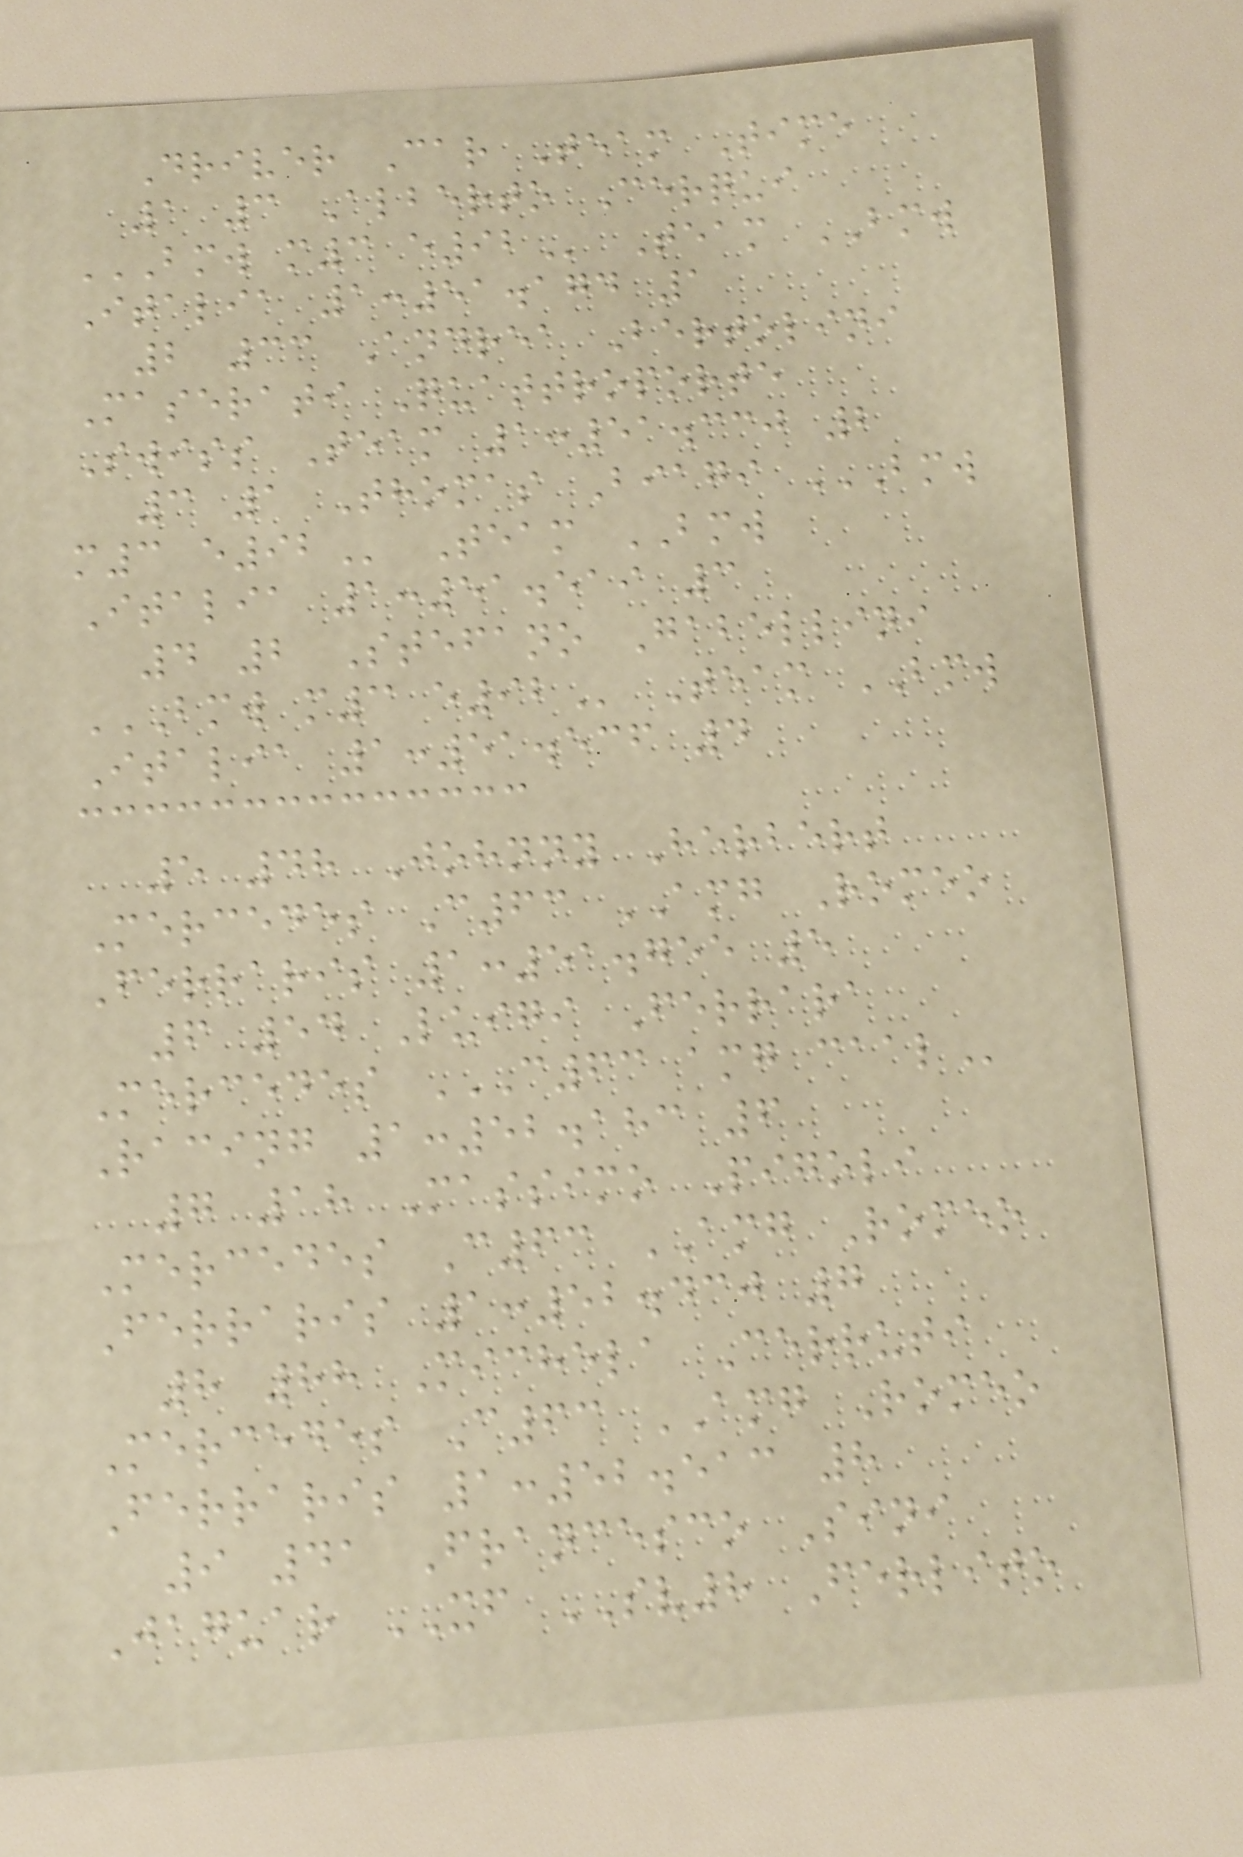Driver Car Team Time
1 3 Alberto Cerqui
BMW M3 E92 Team BMW
Italia 1:51.174 1
2 33 Andrea Bertolini
Maserati Quattroporte
Swiss Team 1:51.330 2
3 1 Thomas Biagi BMW
M3 E92 Team BMW
Italia 1:51.519 3
4 2 Stefano Gabellini
BMW M3 E92 Team BMW
Italia 1:51.536 4
5 48 Johnny Herbert
Mercedes C63 AMG Romeo
Ferraris 1:51.755 5
6 54 Luigi Ferrara
Mercedes C63 AMG CAAL
Racing 1:52.183 6
7 18 Massimo Pigoli
Mercedes C63 AMG Romeo
Ferraris 1:52.430 7
8 88 Michela Cerruti
Mercedes C63 AMG Romeo
Ferraris 1:52.513 8
9 41 Francesco Sini
Jaguar XF SV8 Ferlito
